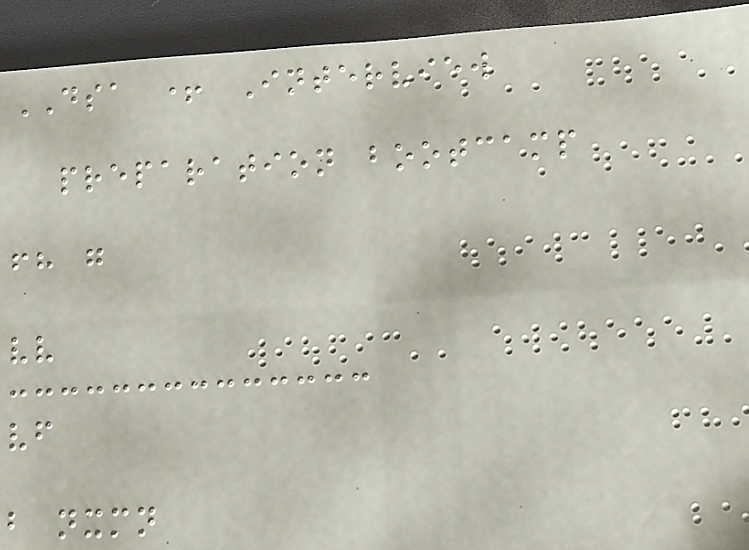DSA + Interview
preparation bootcamp
fh g
vv
vf
b nxmn
